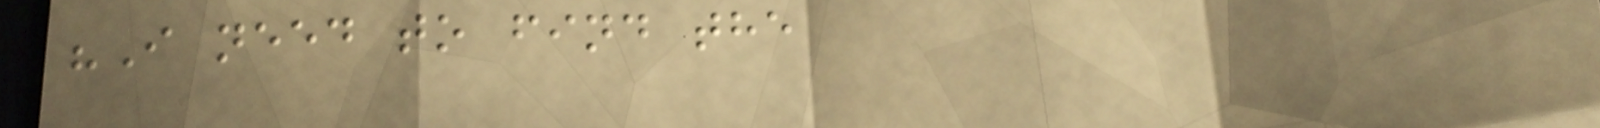"I need to find the
